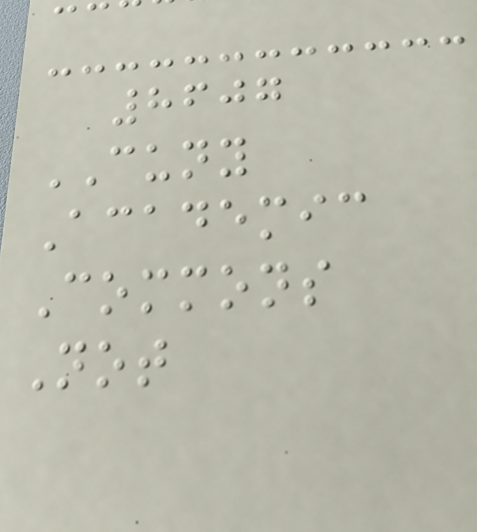8607
CUNY
Academic
Commons
Not
